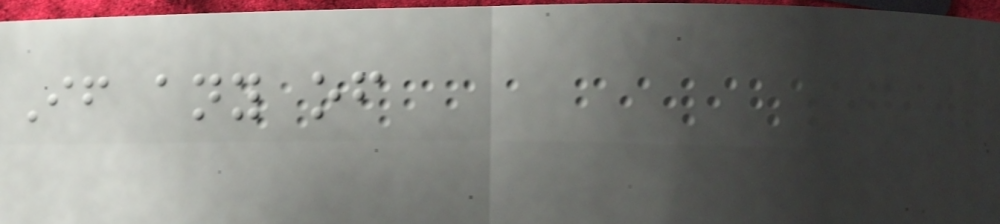If any of
